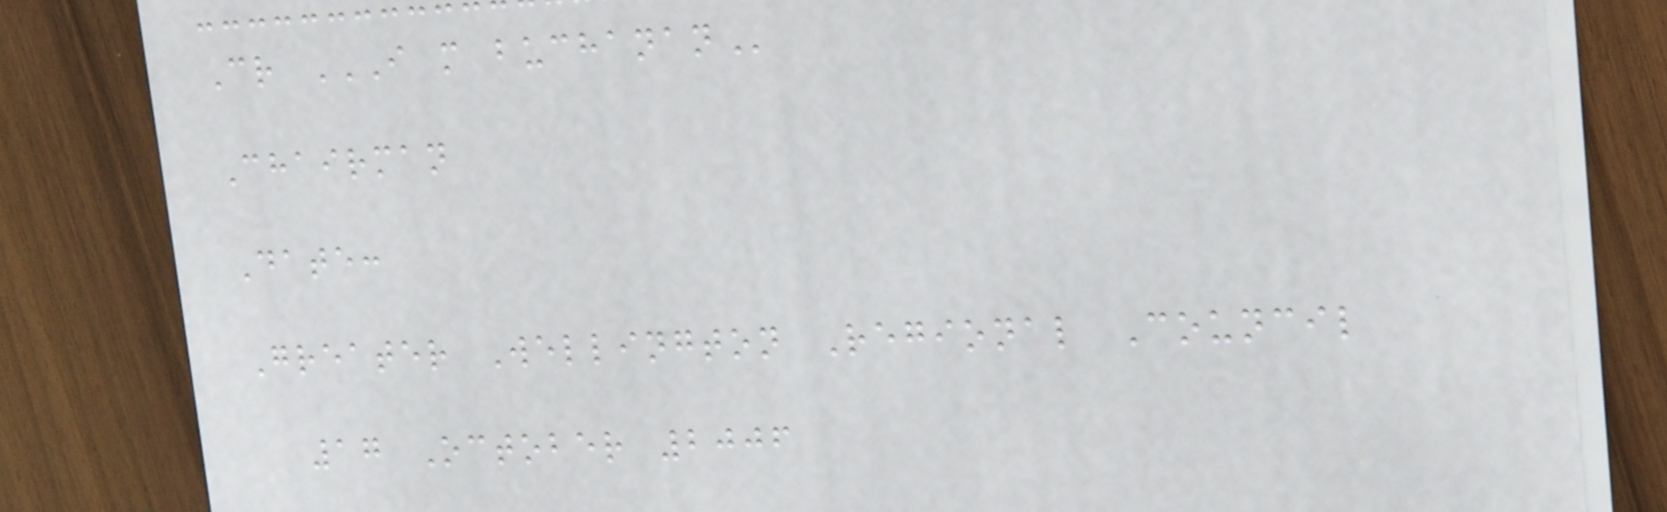Cr I M BUCHANAN
Chairman
Date:
Greater Wellington Regional Council
17 October 2006
